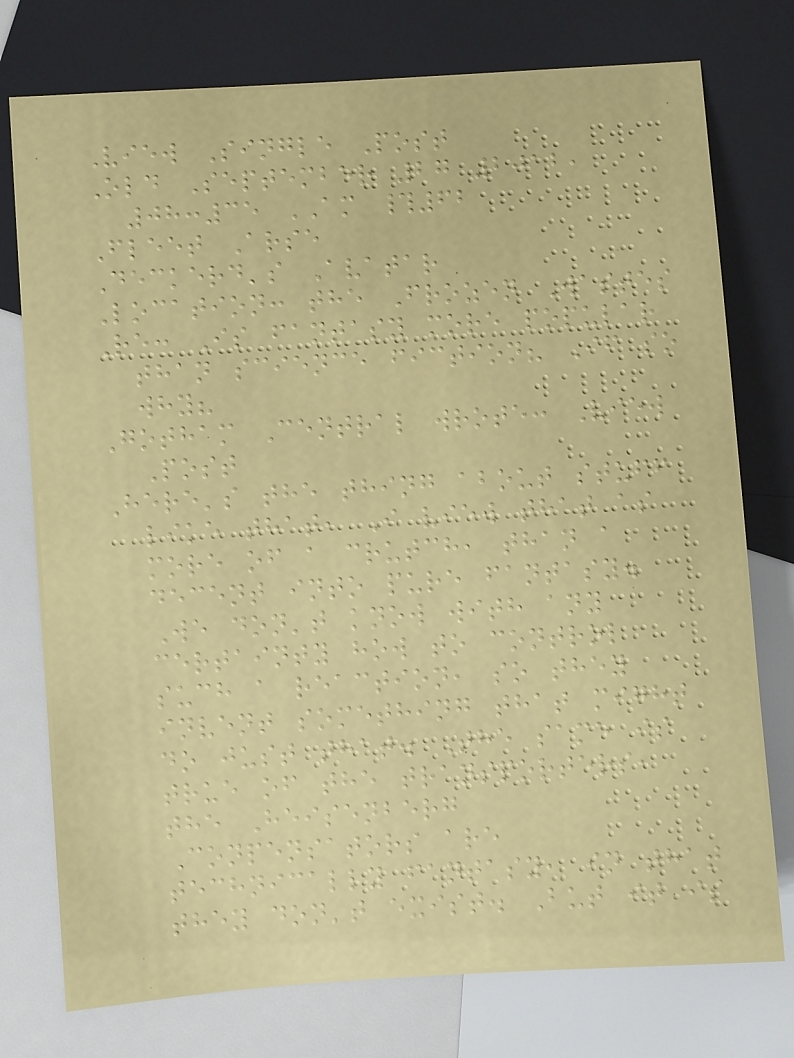View Single Post
Old September 27 2012,
08:35 AM #62
Fleet Arse
Deckerd's Avatar
Location: the Frozen Wastes
Re: Is fantasy more popular
than science fiction? If so
why?
Gotham Central wrote: View
Post
Here's the thing about stuff
like that, I view that as
more of a crutch, than a
decent into pure fantasy.
We don't know with any
certainty how to control
such a reaction, so they
invent something that might
do just that. The same is
true of the transporters,
the Heisenberg
Conpensators are
technically fantasy, in that
they don't exist. But it is
